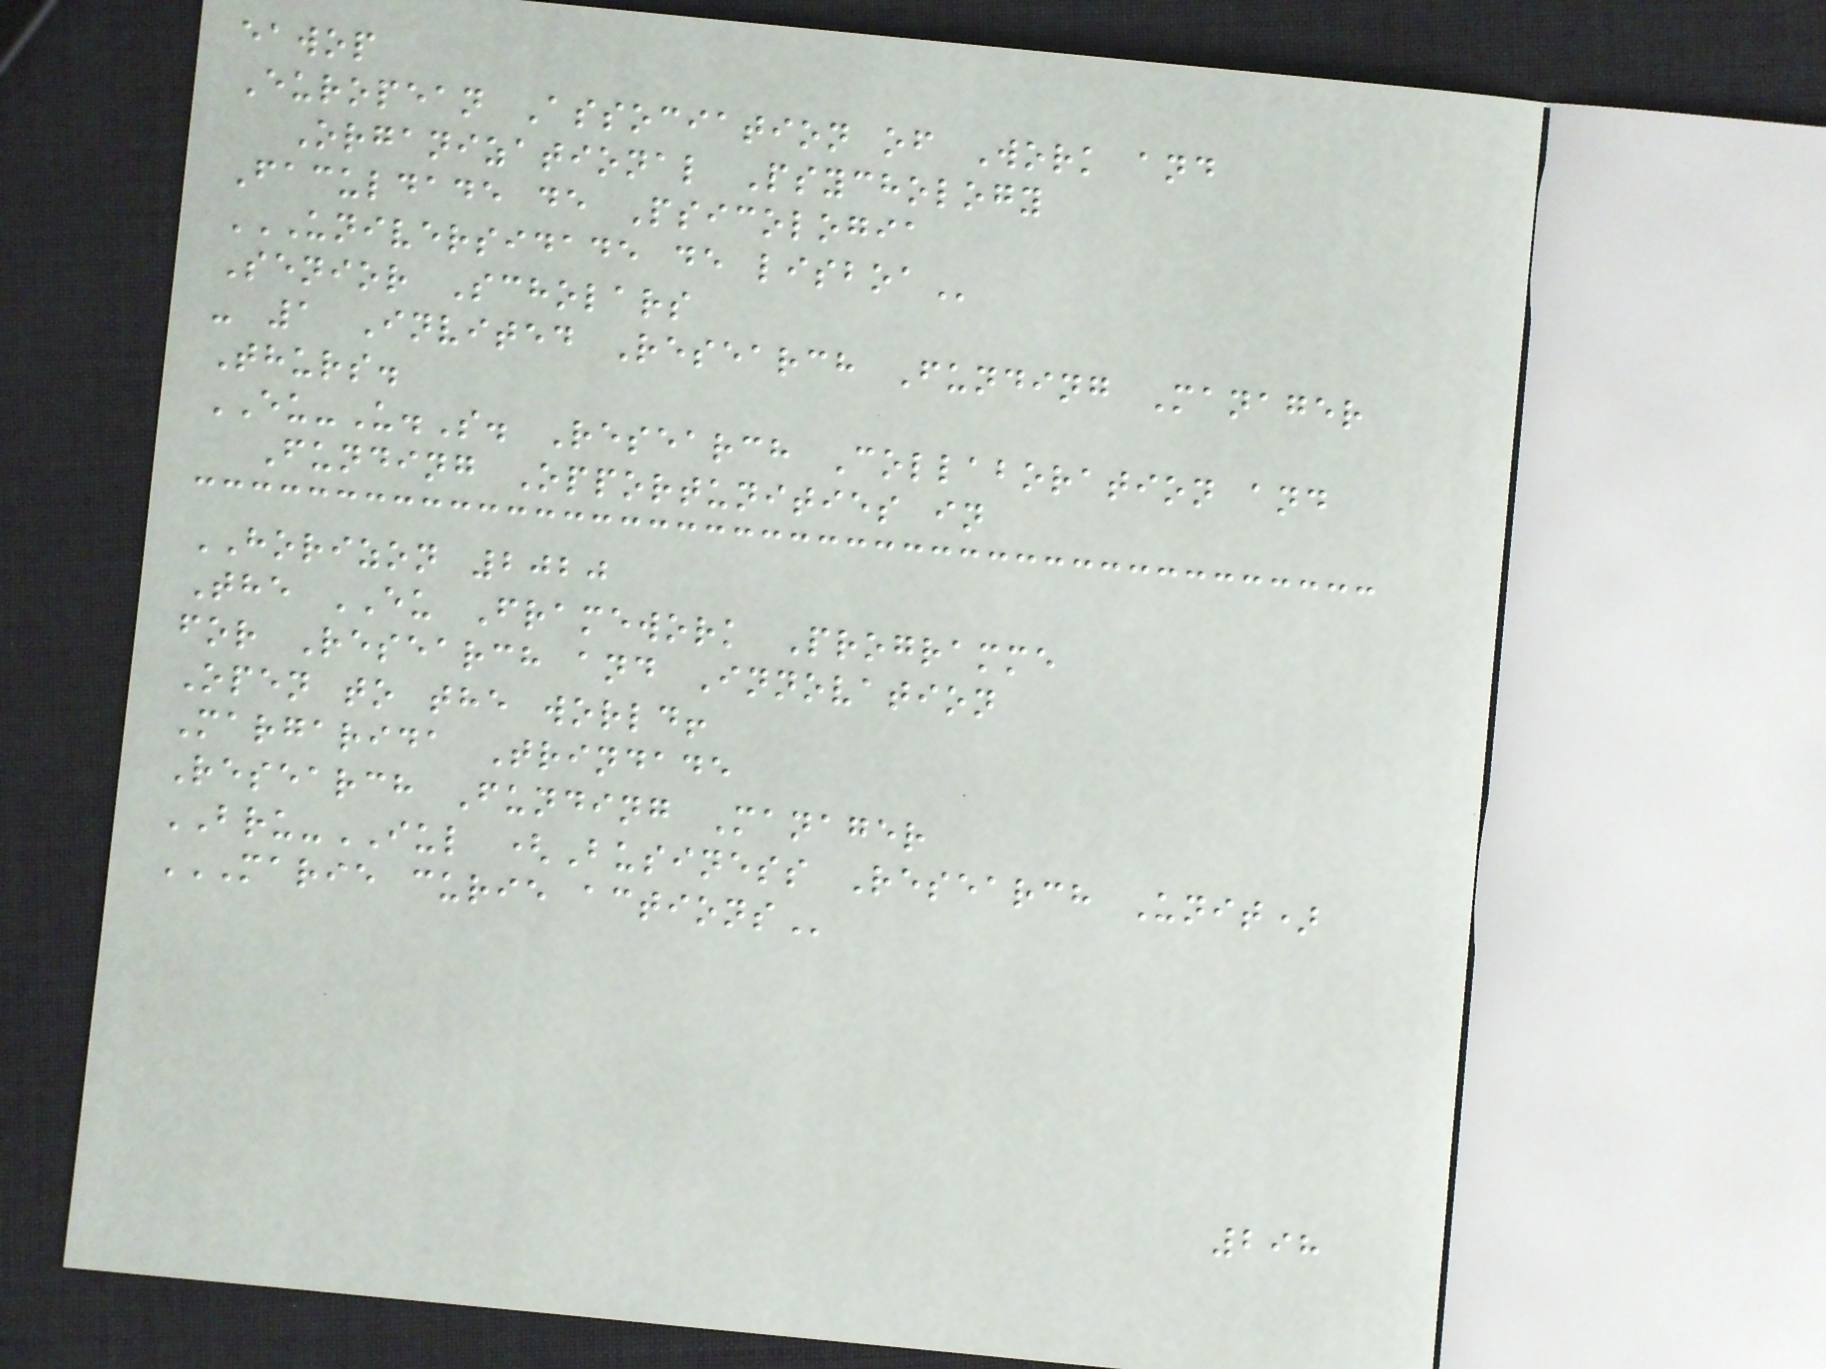eawop
European Association of Work and
Organizational Psychology
Faculdade de Psicologia
UNIVERSIDADE DE LISBOA
Senior Scholars
- 1 Invited Research Funding Manager
Thurs.
EU-U.S. Research Collaboration and
Funding Opportunities in
HORIZON 2020
The EU Framework Programme
for Research and Innovation
Open to the world!
Margarida Trindade
Research Funding Manager
BRU-IUL (Business Research Unit)
MARIE CURIE ACTIONS
298
